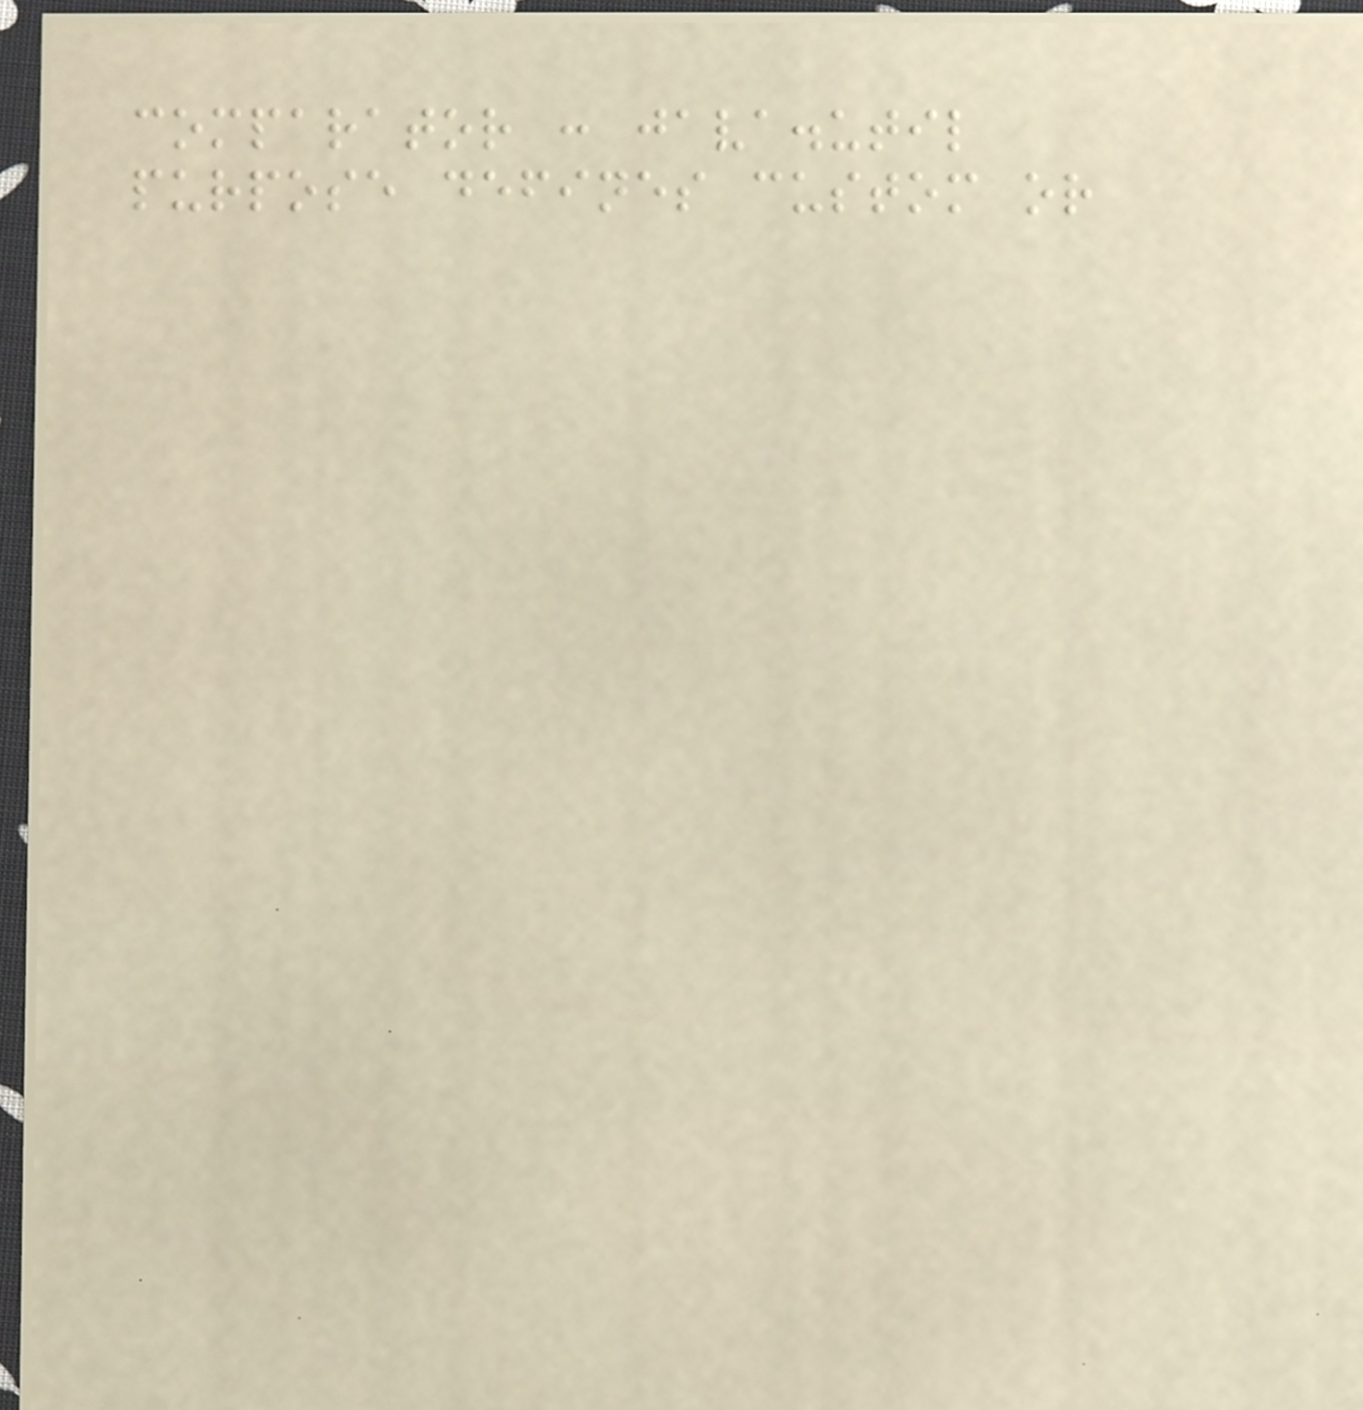comparator : java.util
purpose defines custom or
